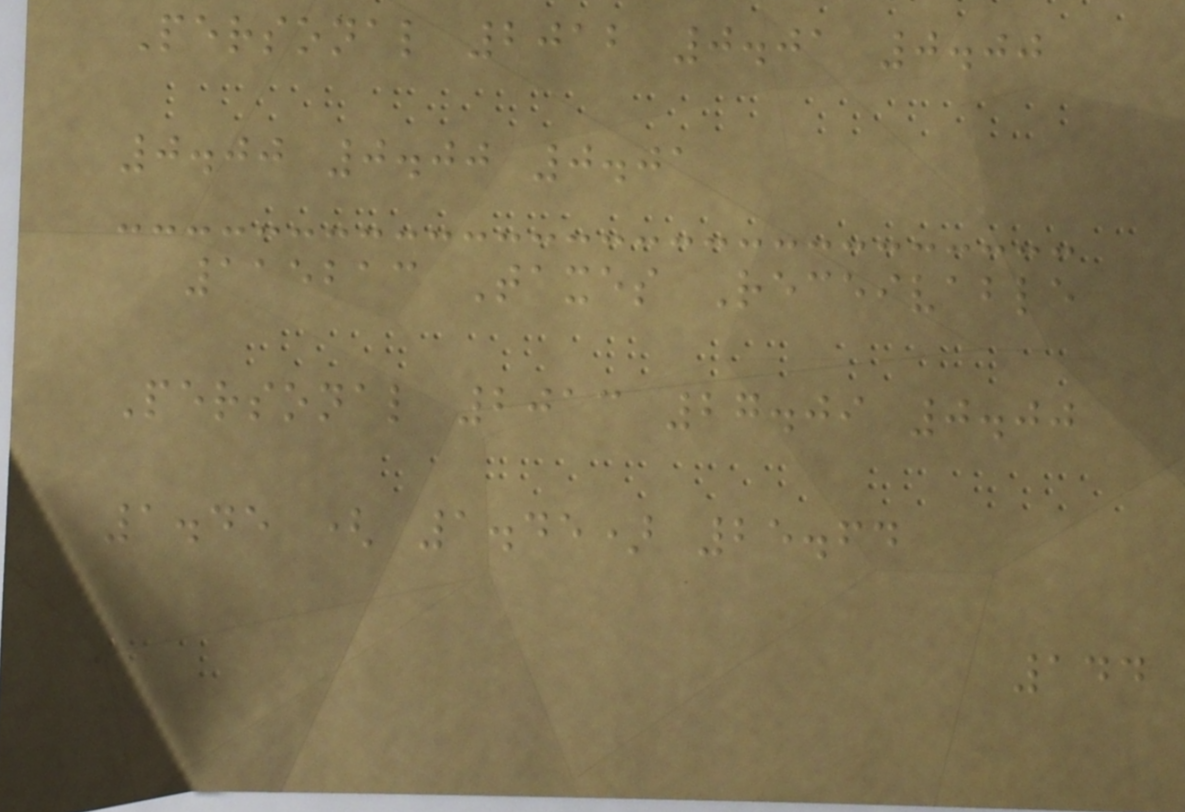Personal 2012 0.01 0.00
0.00 0.00 0.01
115213 Taxes Receivable
Personal 2013 27.09 0.00
1.45 ( 1.45) 25.64
144
